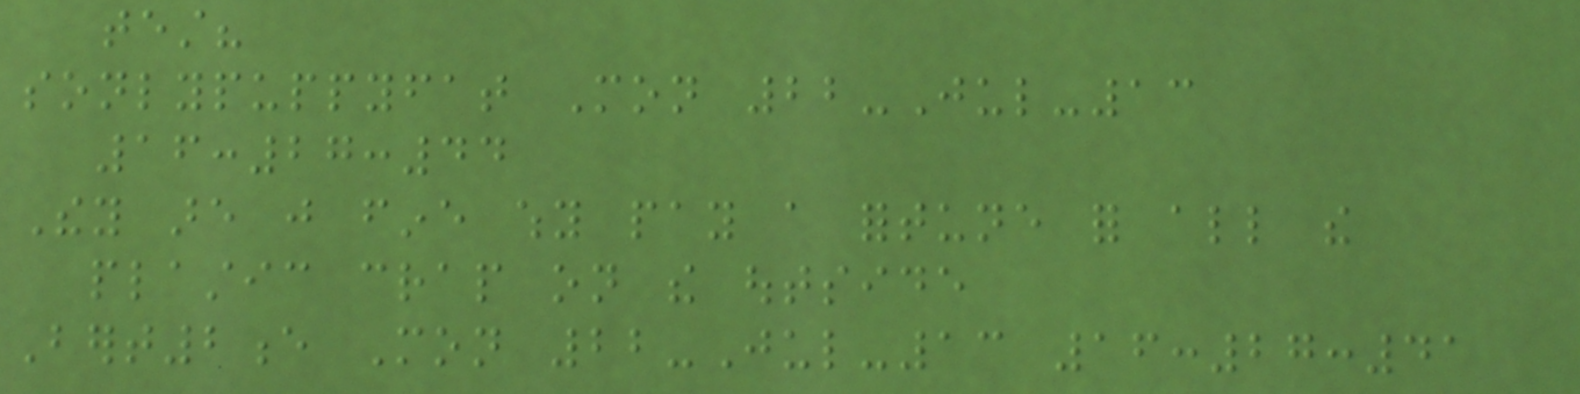test?
sonlypuppyfat Mon 22-Jul-13
16:27:44
They are just fine why pay a fortune for all the
plastic crap on the outside
Bert2e Mon 22-Jul-13 16:27:41
